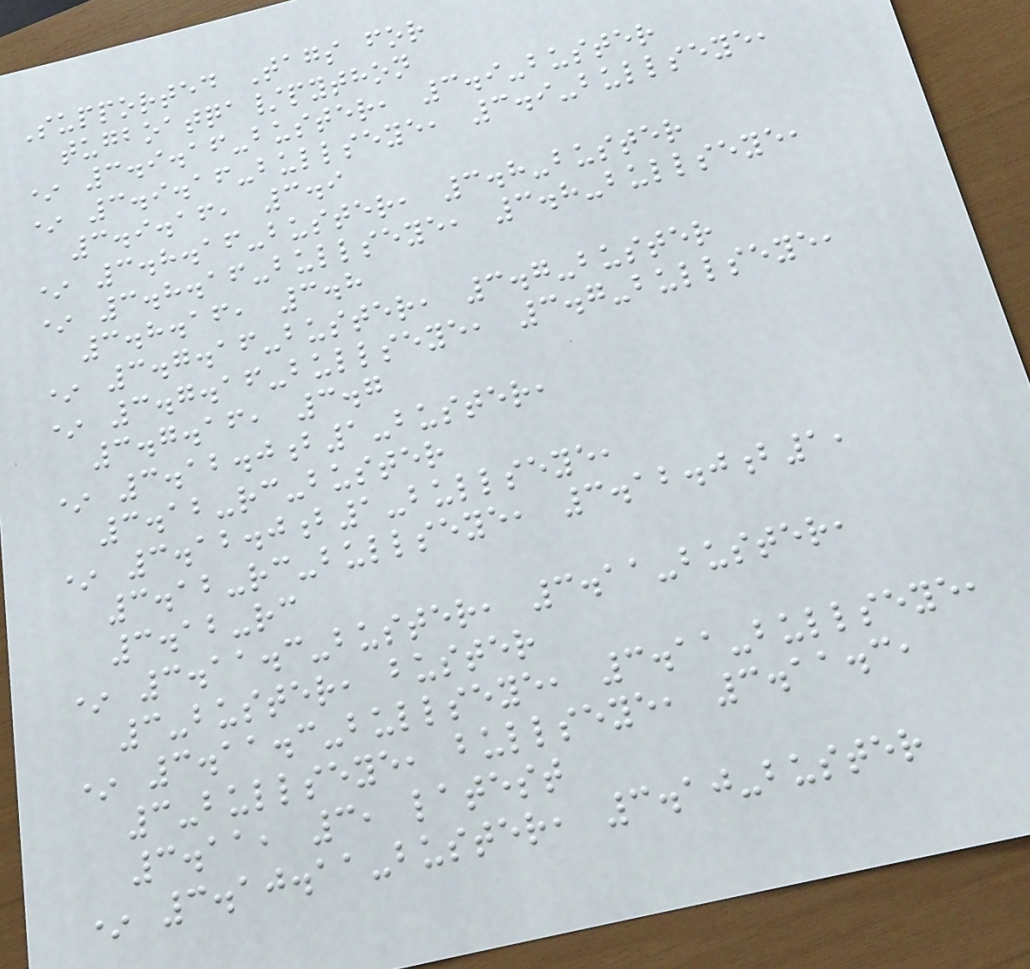Supported Tags for
tugboatqa/python
* 3.9.16-buster, 3.9-buster
* 3.9.16-bullseye, 3.9-bullseye,
3.9.16, 3.9
* 3.8.16-buster, 3.8-buster
* 3.8.16-bullseye, 3.8-bullseye,
3.8.16, 3.8
* 3.7.16-buster, 3.7-buster
* 3.7.16-bullseye, 3.7-bullseye,
3.7.16, 3.7
* 3.12.0b1-buster,
3.12-rc-buster
* 3.12.0b1-bullseye,
3.12-rc-bullseye, 3.12.0b1,
3.12-rc
* 3.11.3-buster, 3.11-buster,
3-buster, buster
* 3.11.3-bullseye, 3.11-bullseye,
3-bullseye, bullseye, 3.11.3,
3.11, 3, latest
* 3.10.11-buster, 3.10-buster
